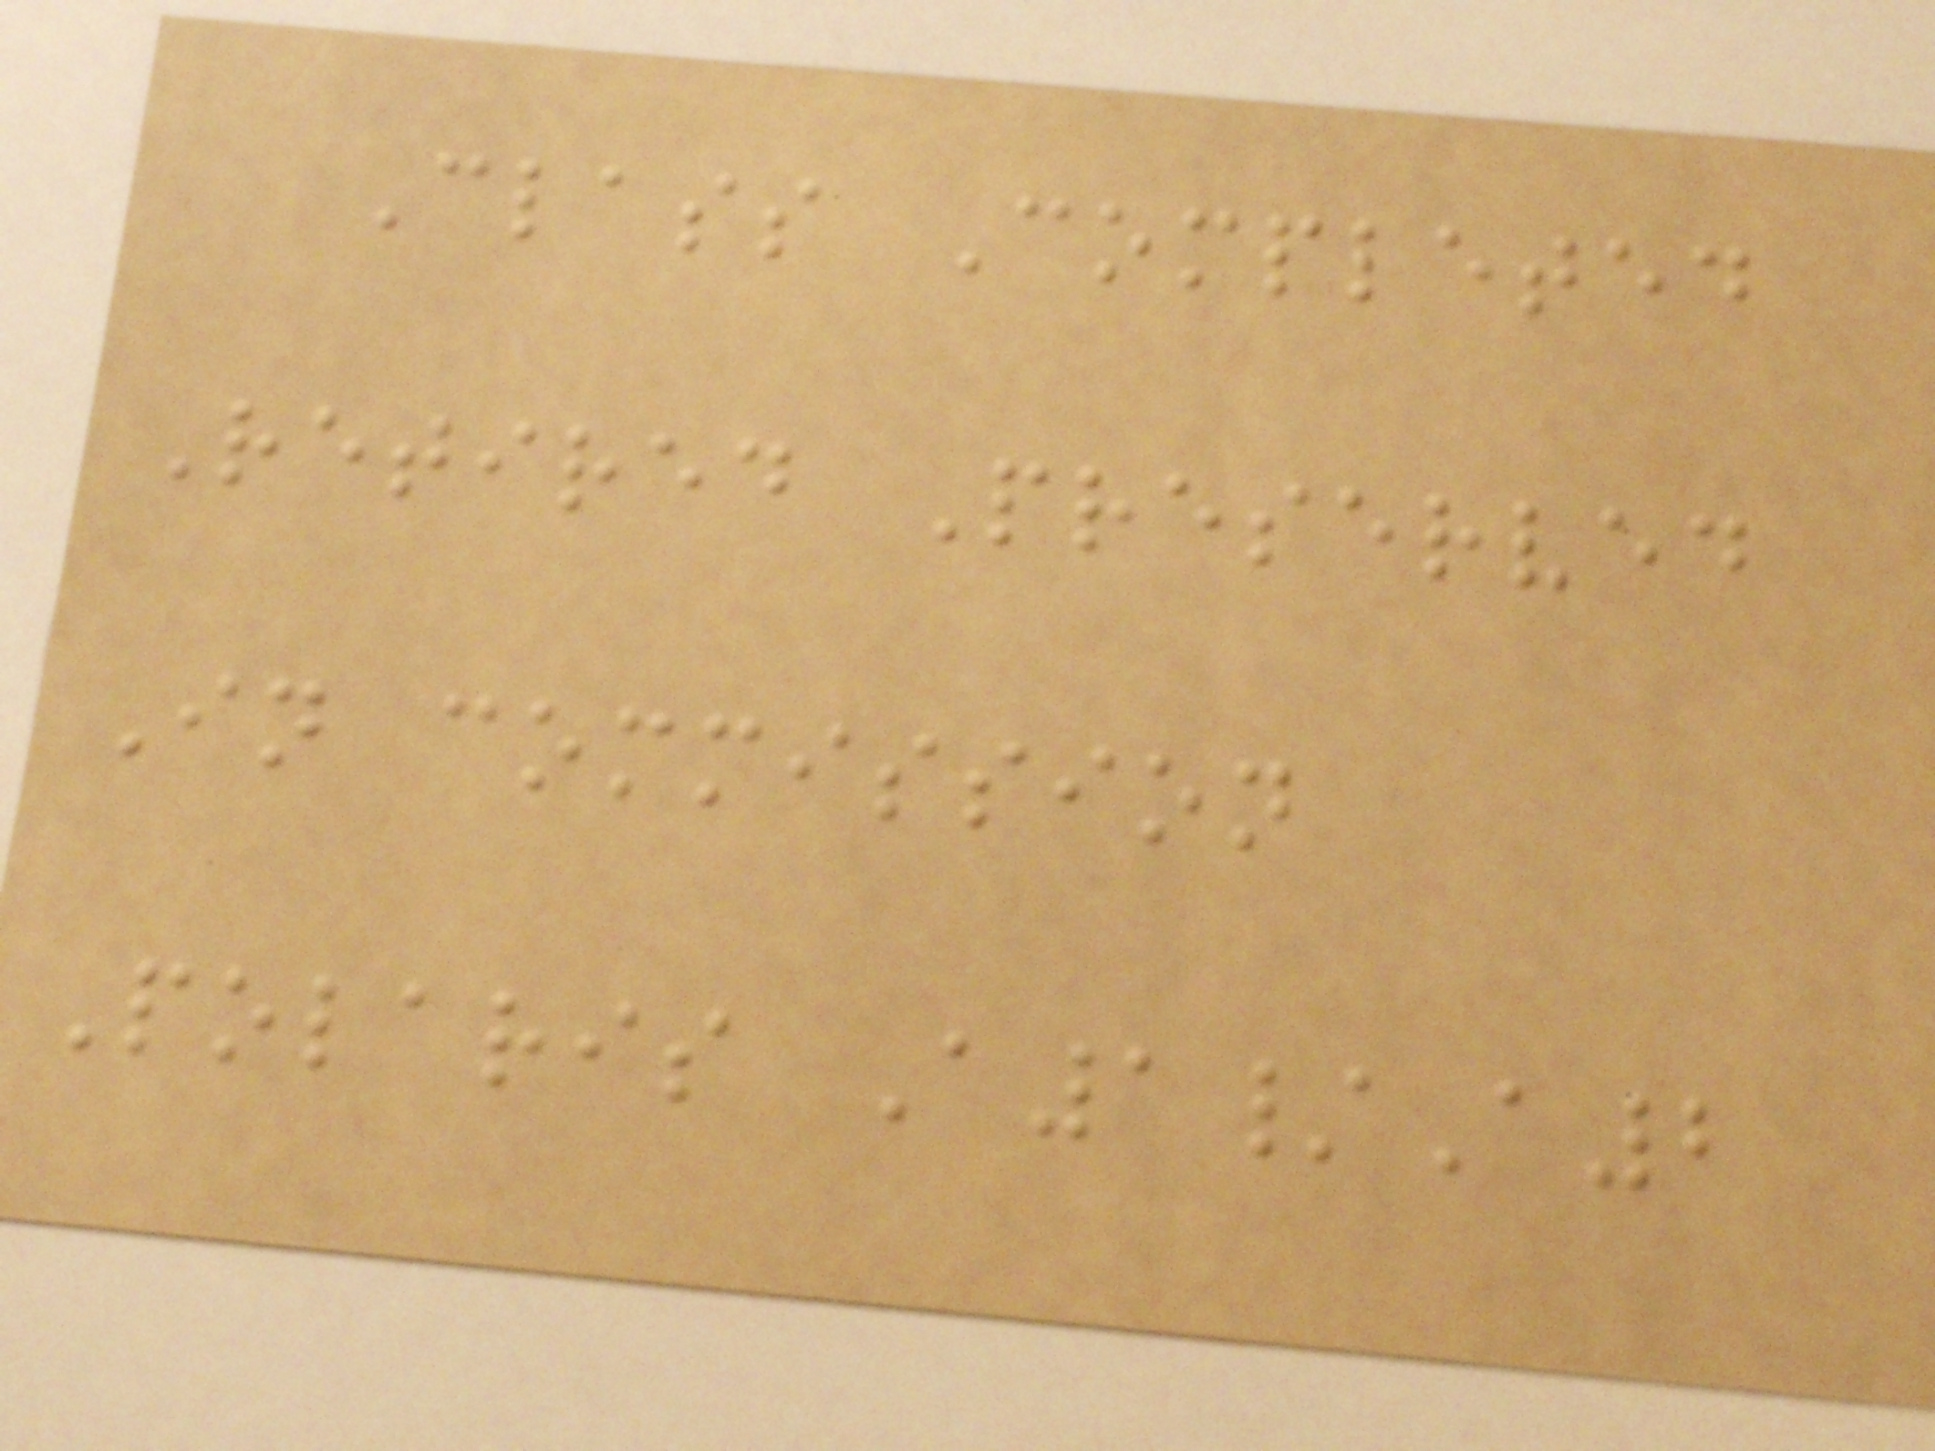Class Completed
Retired Preserved
In commission
Polaris A1/A2
